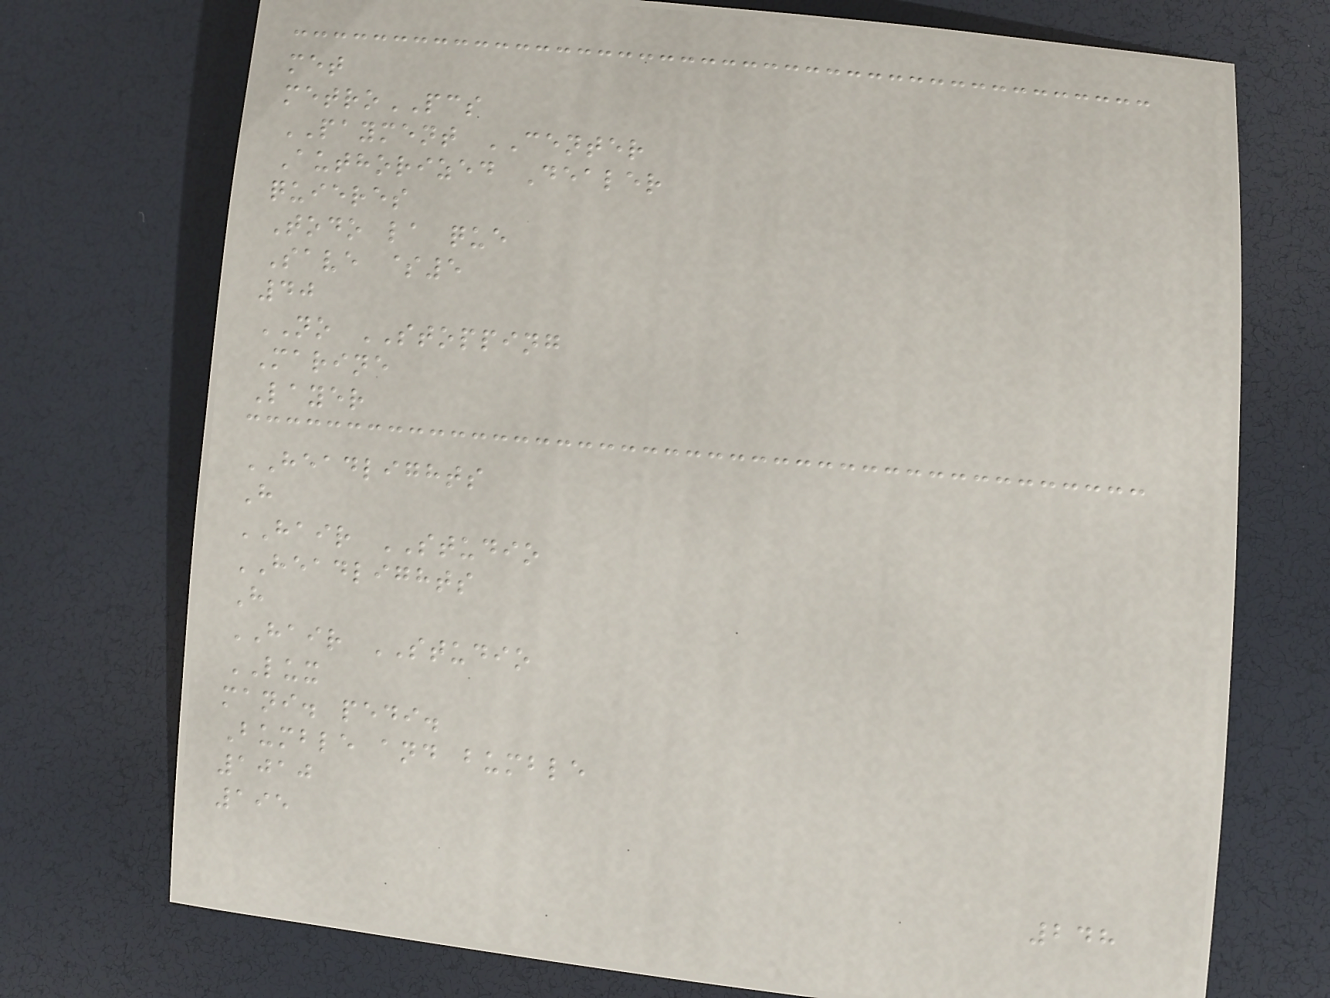met
metroPCS
PAYMENT CENTER
Authorized Dealer
quieres
Todo la que
Save $5
40
NO STOPPING
Marine
Layer
HEADLIGHTS
H
HAIR STUDIO
HEADLIGHTS
H
HAIR STUDIO
LUX
mani. pedi.
Bumble and bumble
1010
195
248
